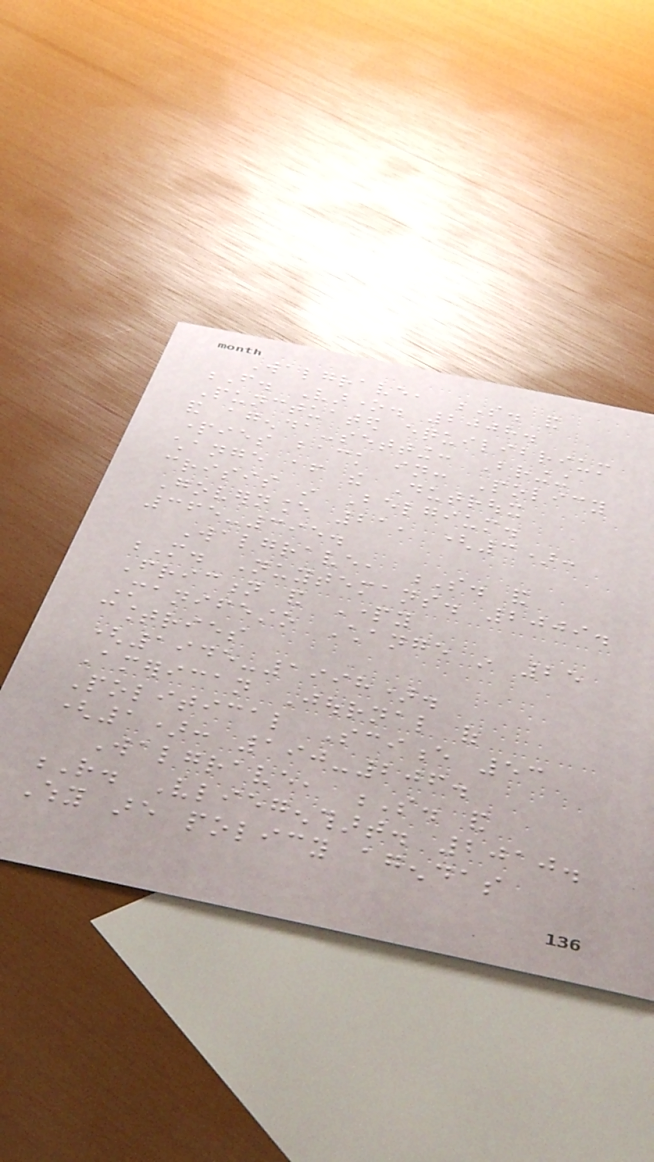Walgrave, S. and
F. Varone. 2008.
Punctuated equilibrium
and agenda-setting: Bringing
parties back in: Policy
change after the Dutroux
crisis in Belgium.
Governance 21, (3):
365-395.
Walgrave, S. and
M. Nuytemans. 2009.
Friction and Party
Manifesto Change in 25
countries
(1945-1998).
American Journal of
Political Science 53
(1): 190-206.
Walgrave, S. and
R. Vliegenthart. 2010.
Why are policy agendas
